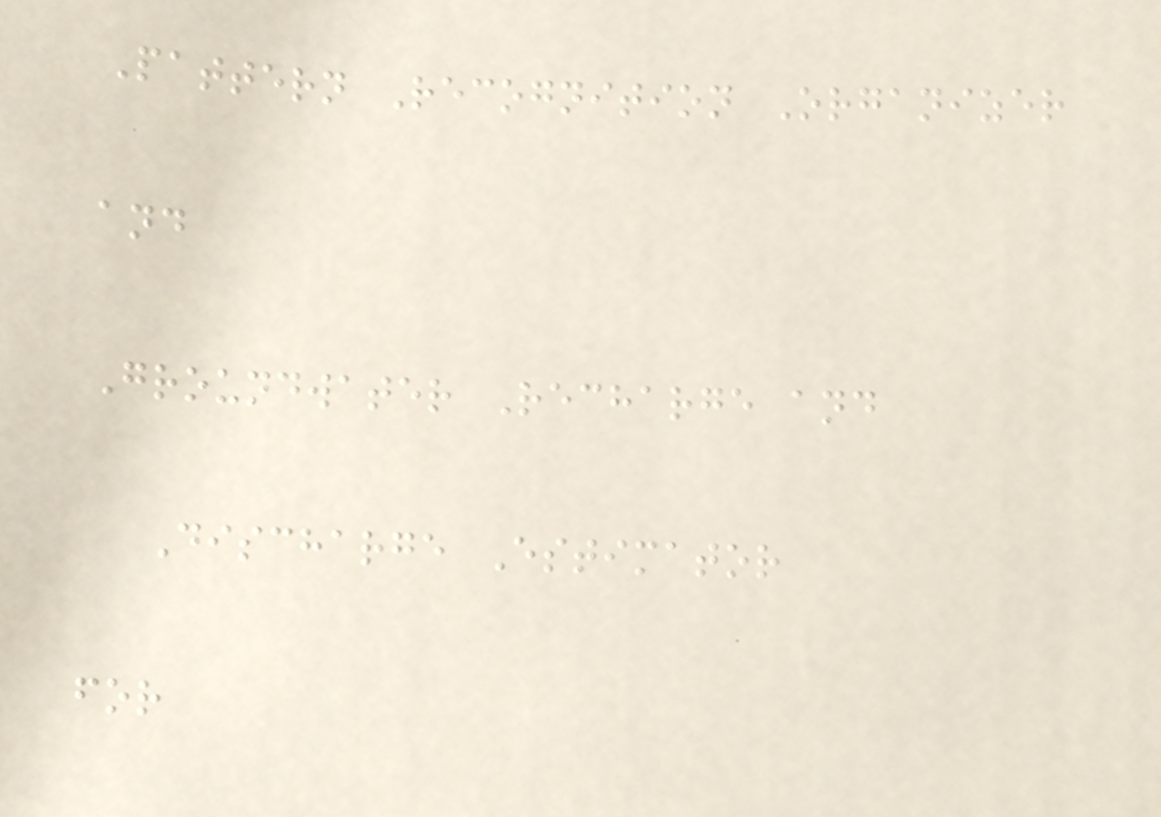Pattern Recognition Organizer
and
Groundwater Recharge and
Discharge Estimator
for
